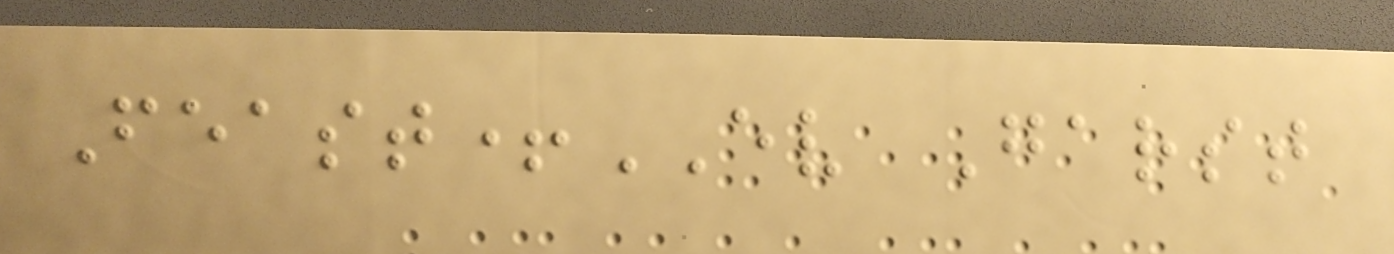Feast+EV Garst
